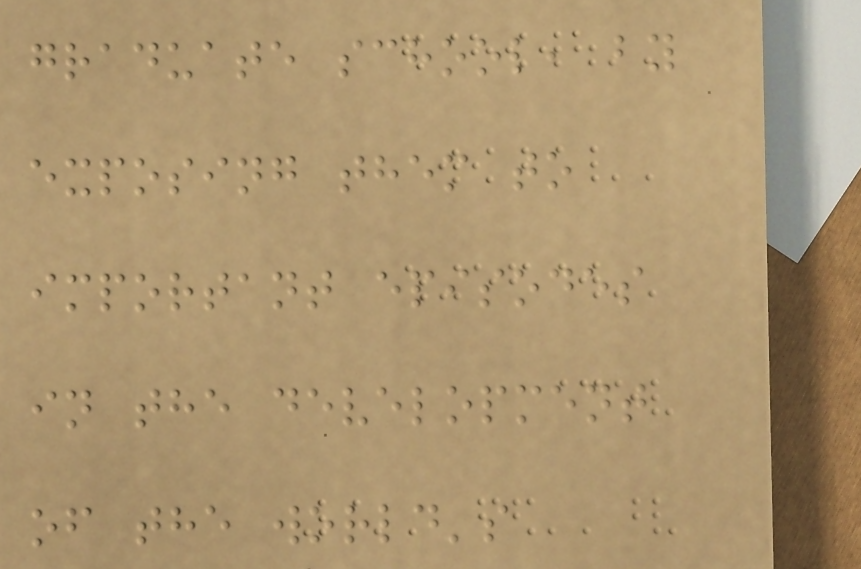graduate school, by
exposing them to
important episodes
in the development
of the world's
